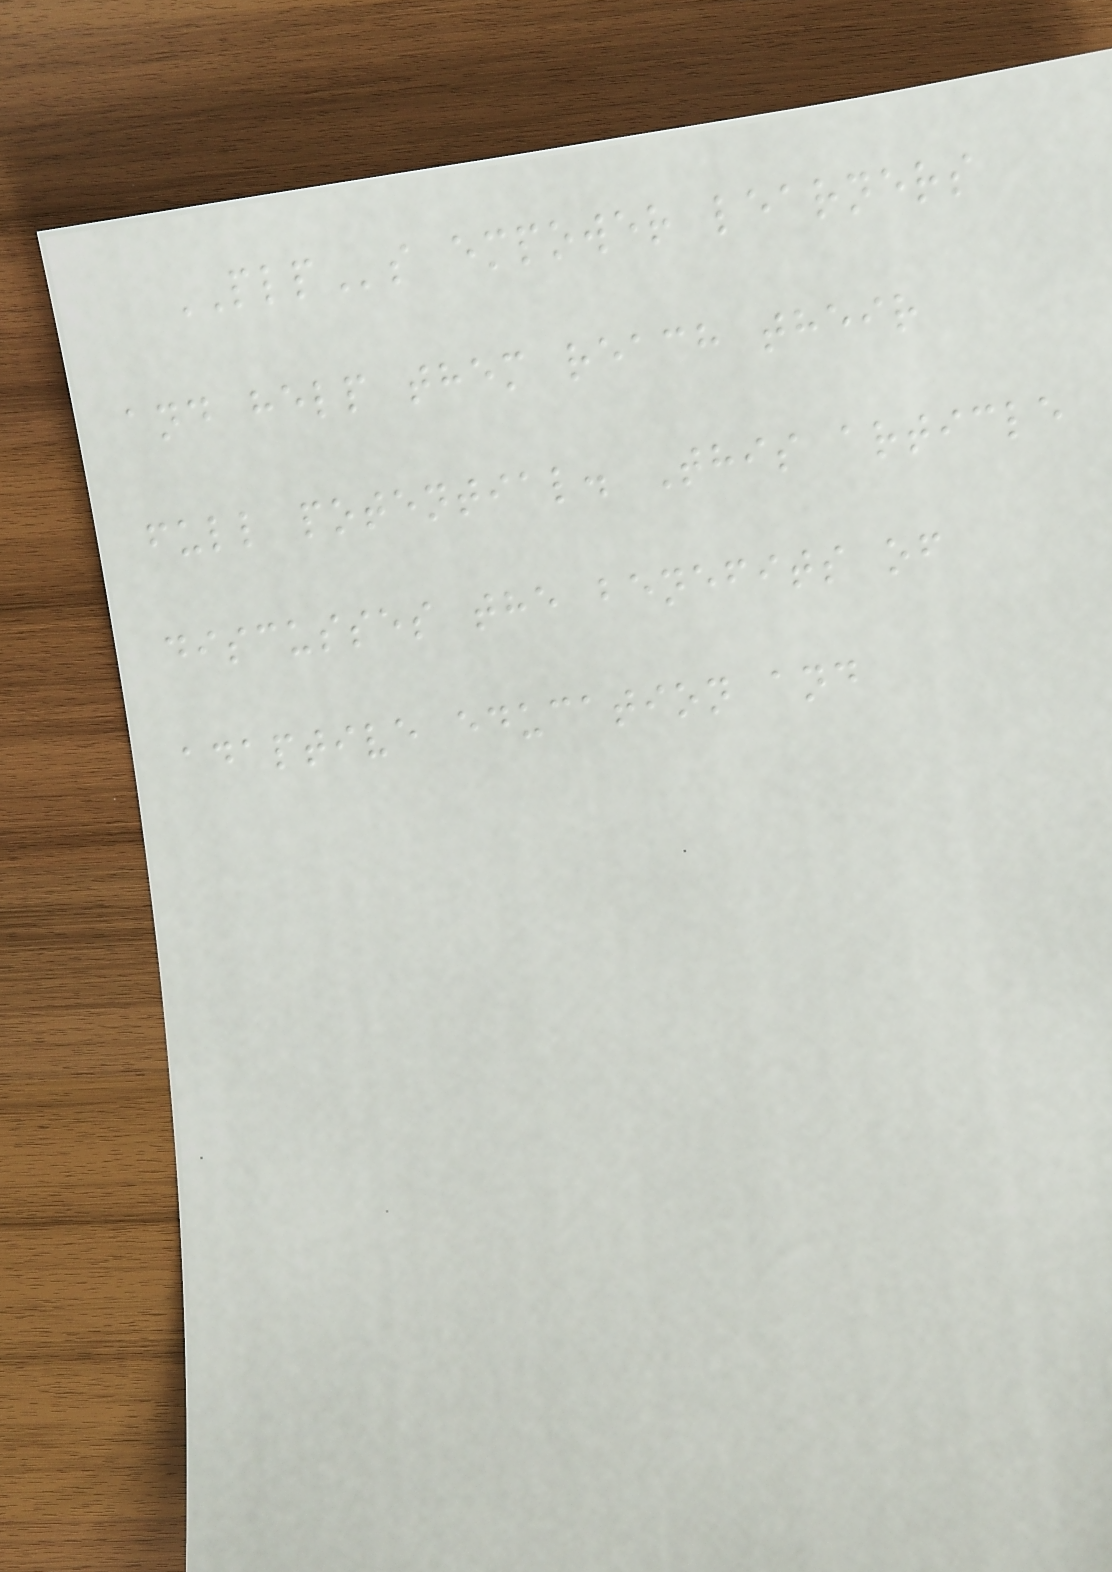PLPs empower learners
and help them reach their
full potential. This article
discusses the benefits of
adaptive education and
